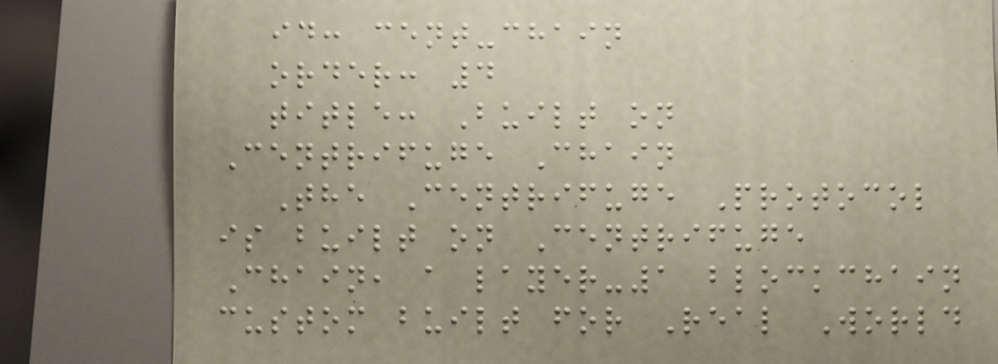id: cent-chain
order: 4
title: Built on
Centrifuge Chain
The Centrifuge Protocol
is built on Centrifuge
Chain, a layer-1 blockchain
custom built for Real World
